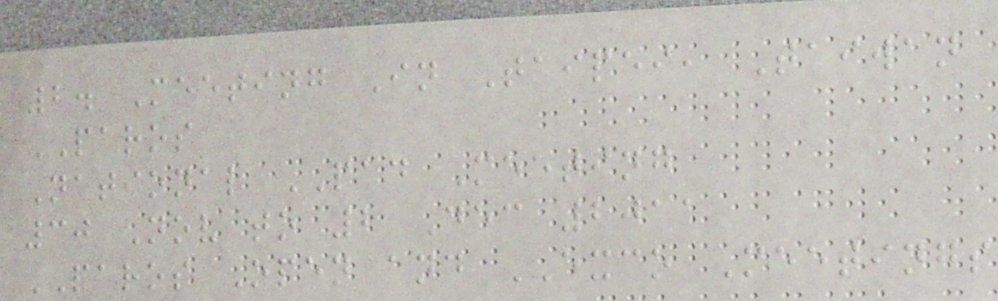2. Meeting In Taipei, Taiwan
PAROS
National PAD Meeting
30 Nov to 2 Dec 2011
PAROS Open and EXCO Meetings
